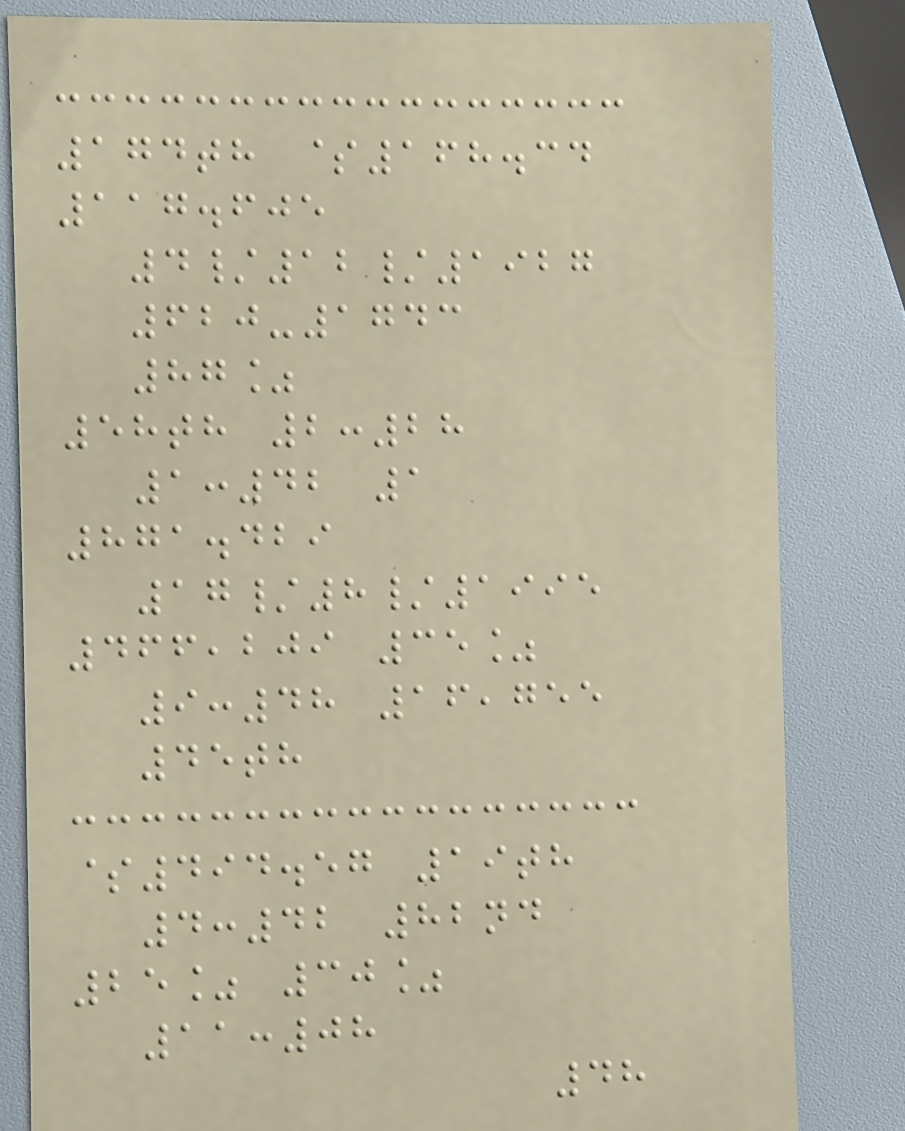174th $168.34
117.605
4/12/1927
620-1743
87%
58th 2:28
1:42 1
871.429
17/8/1995
466,209 35%
9:48 16,755
45th
$494.57 19th
4:42 82nd
25% 30%
11:08
48
